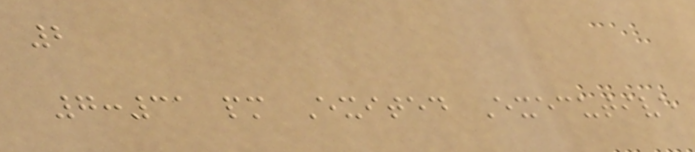2
7:31 pm Exited Executive
